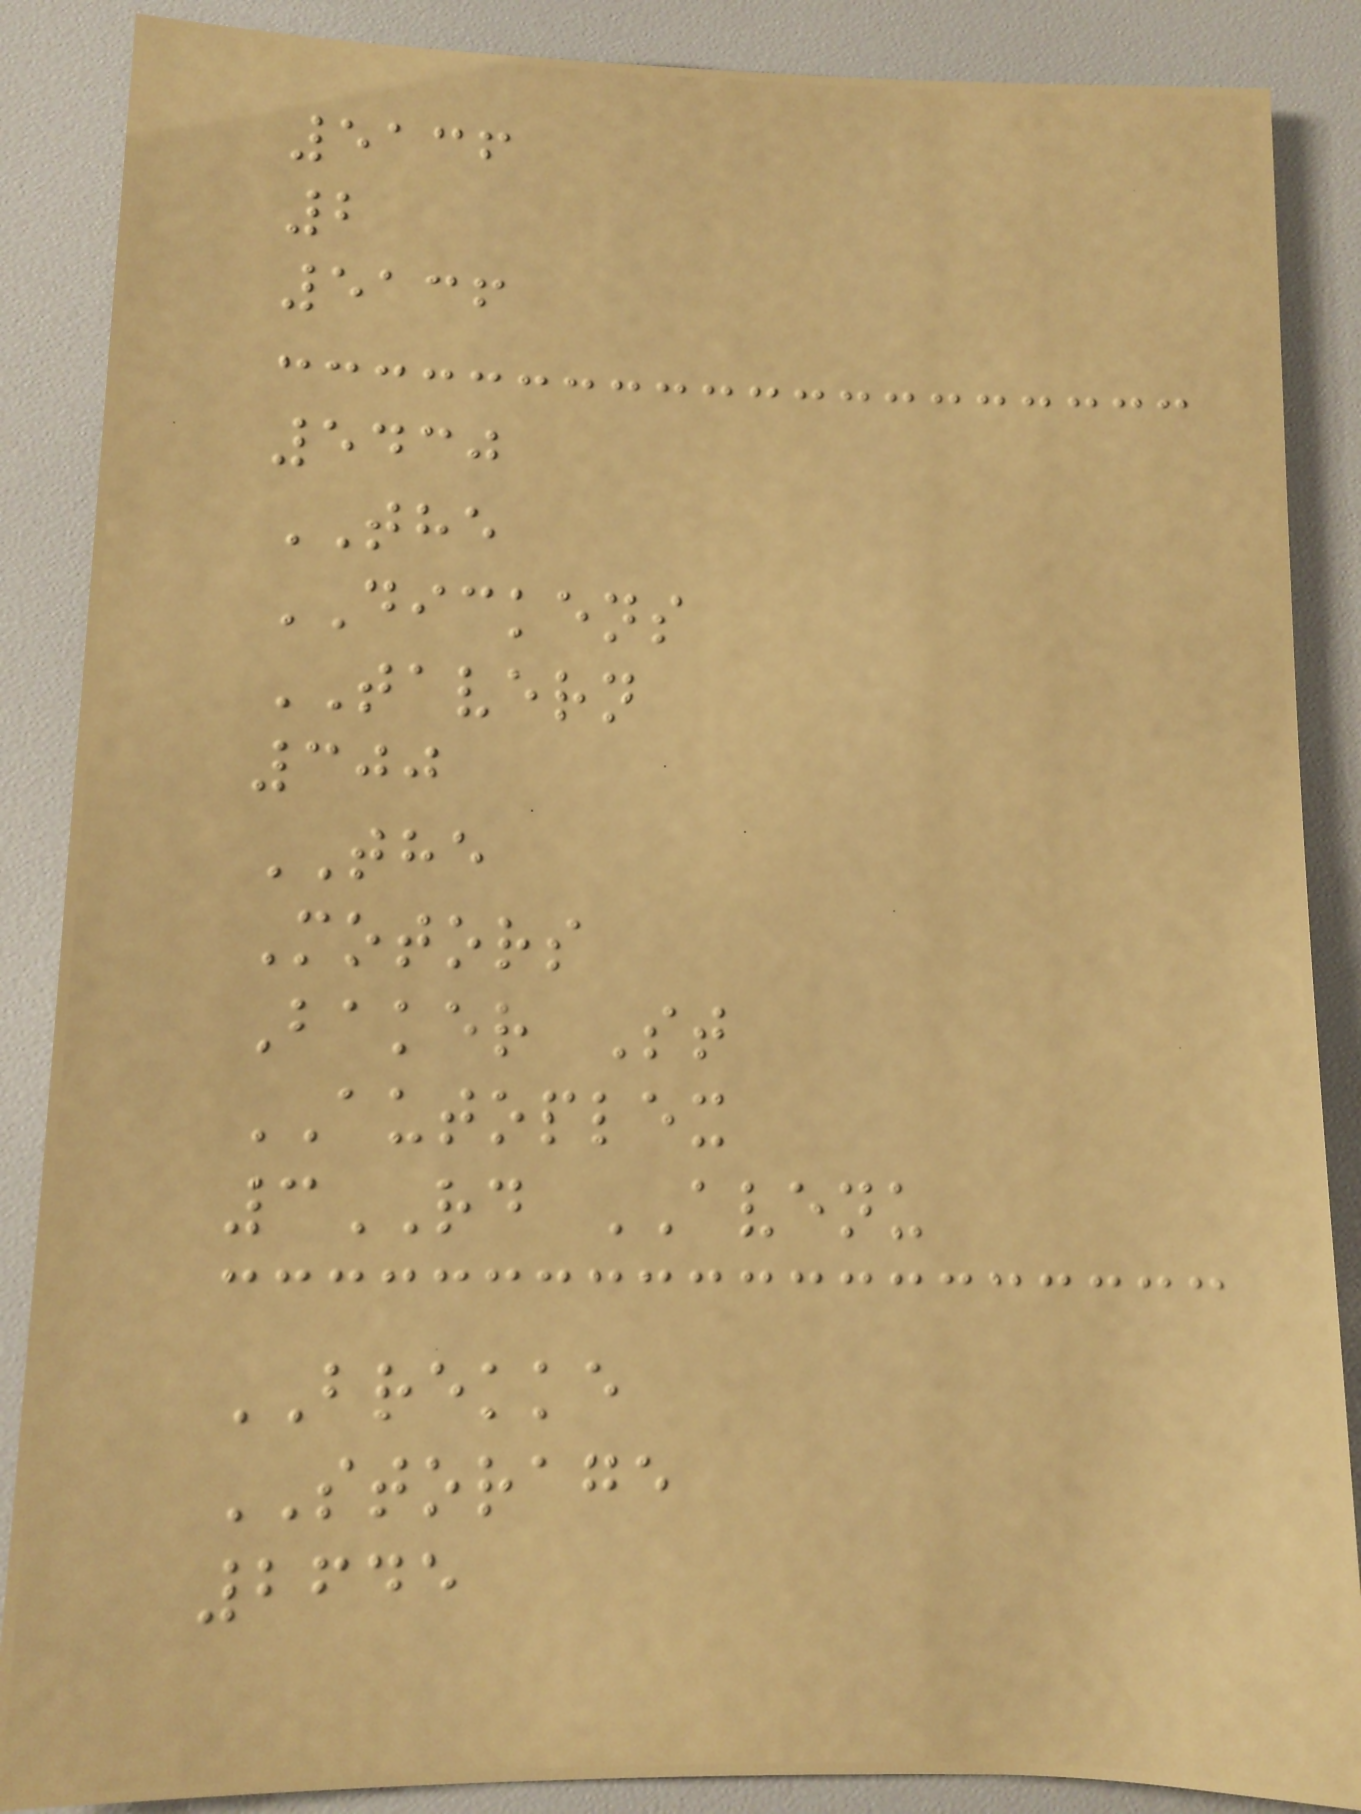5136
2
5136
5430
THE
DICKENS
TAVERN
300
THE
Motors
Baker St
AUTOPLEX
3RD AVENU
BREKKE
STORAGE
2645
